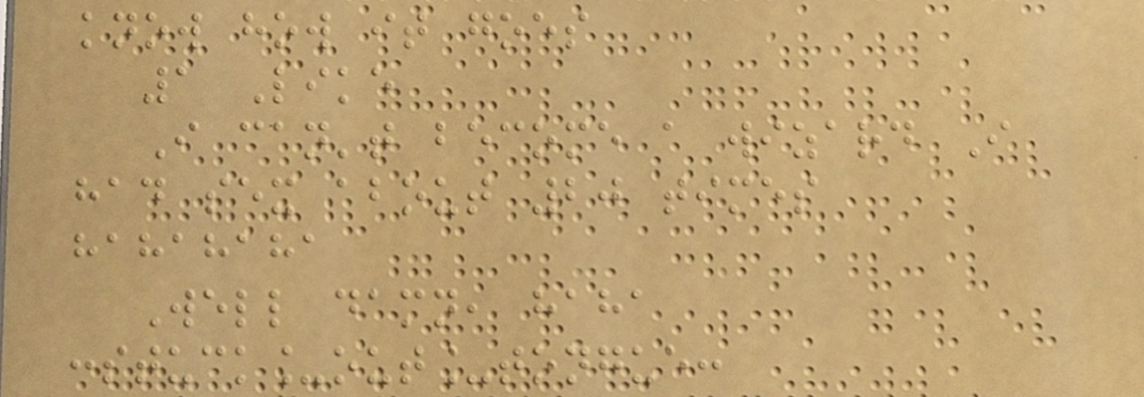know how it goes
1 Like
I can't become a wizard I
had sex about 20 times
hahahaha
Well damn, haha
:stuck_out_tongue:
